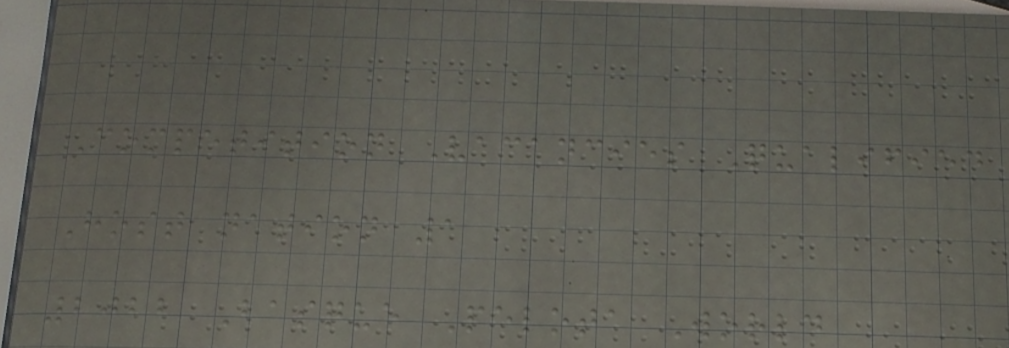Competition Vacancies Qualified
Host nation 1
2022 Basque Pelota World
